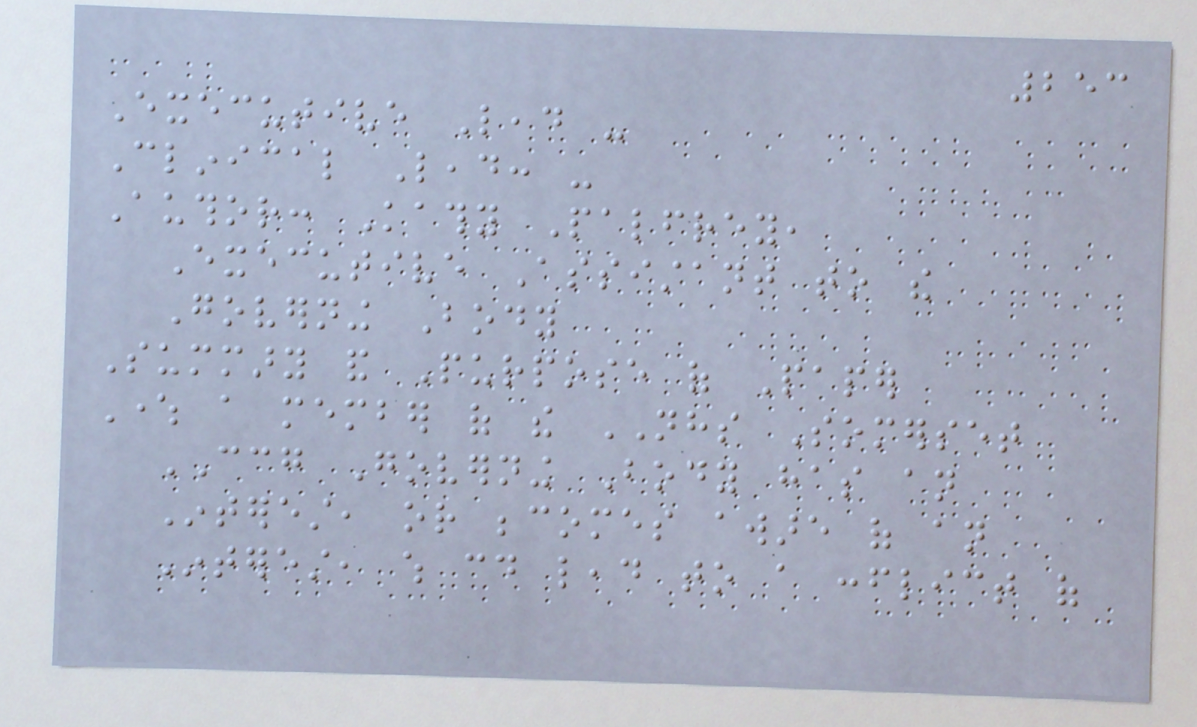253
Executive Lead -
Clinical Lead: -
Author: Kathy Palfrey,
Executive Assistant to the
Governing Body
Summary and Purpose of Paper
Where a member of the NHS Somerset
CCG Governing Body has an
Interest, or becomes aware of an
Interest, which could lead to a conflict of
